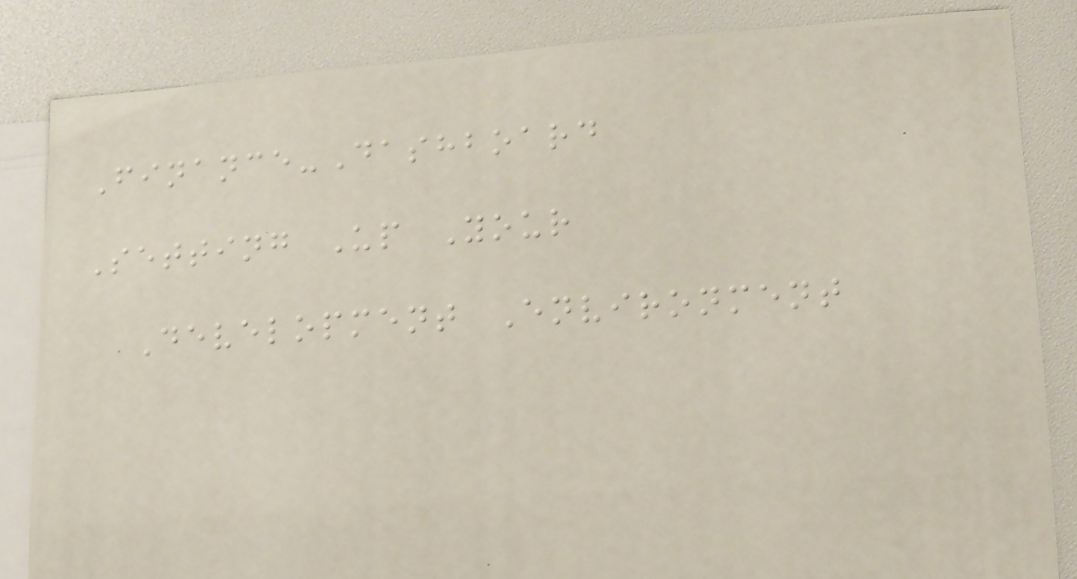Finance-Dashboard
Setting Up Your
Development Environment
